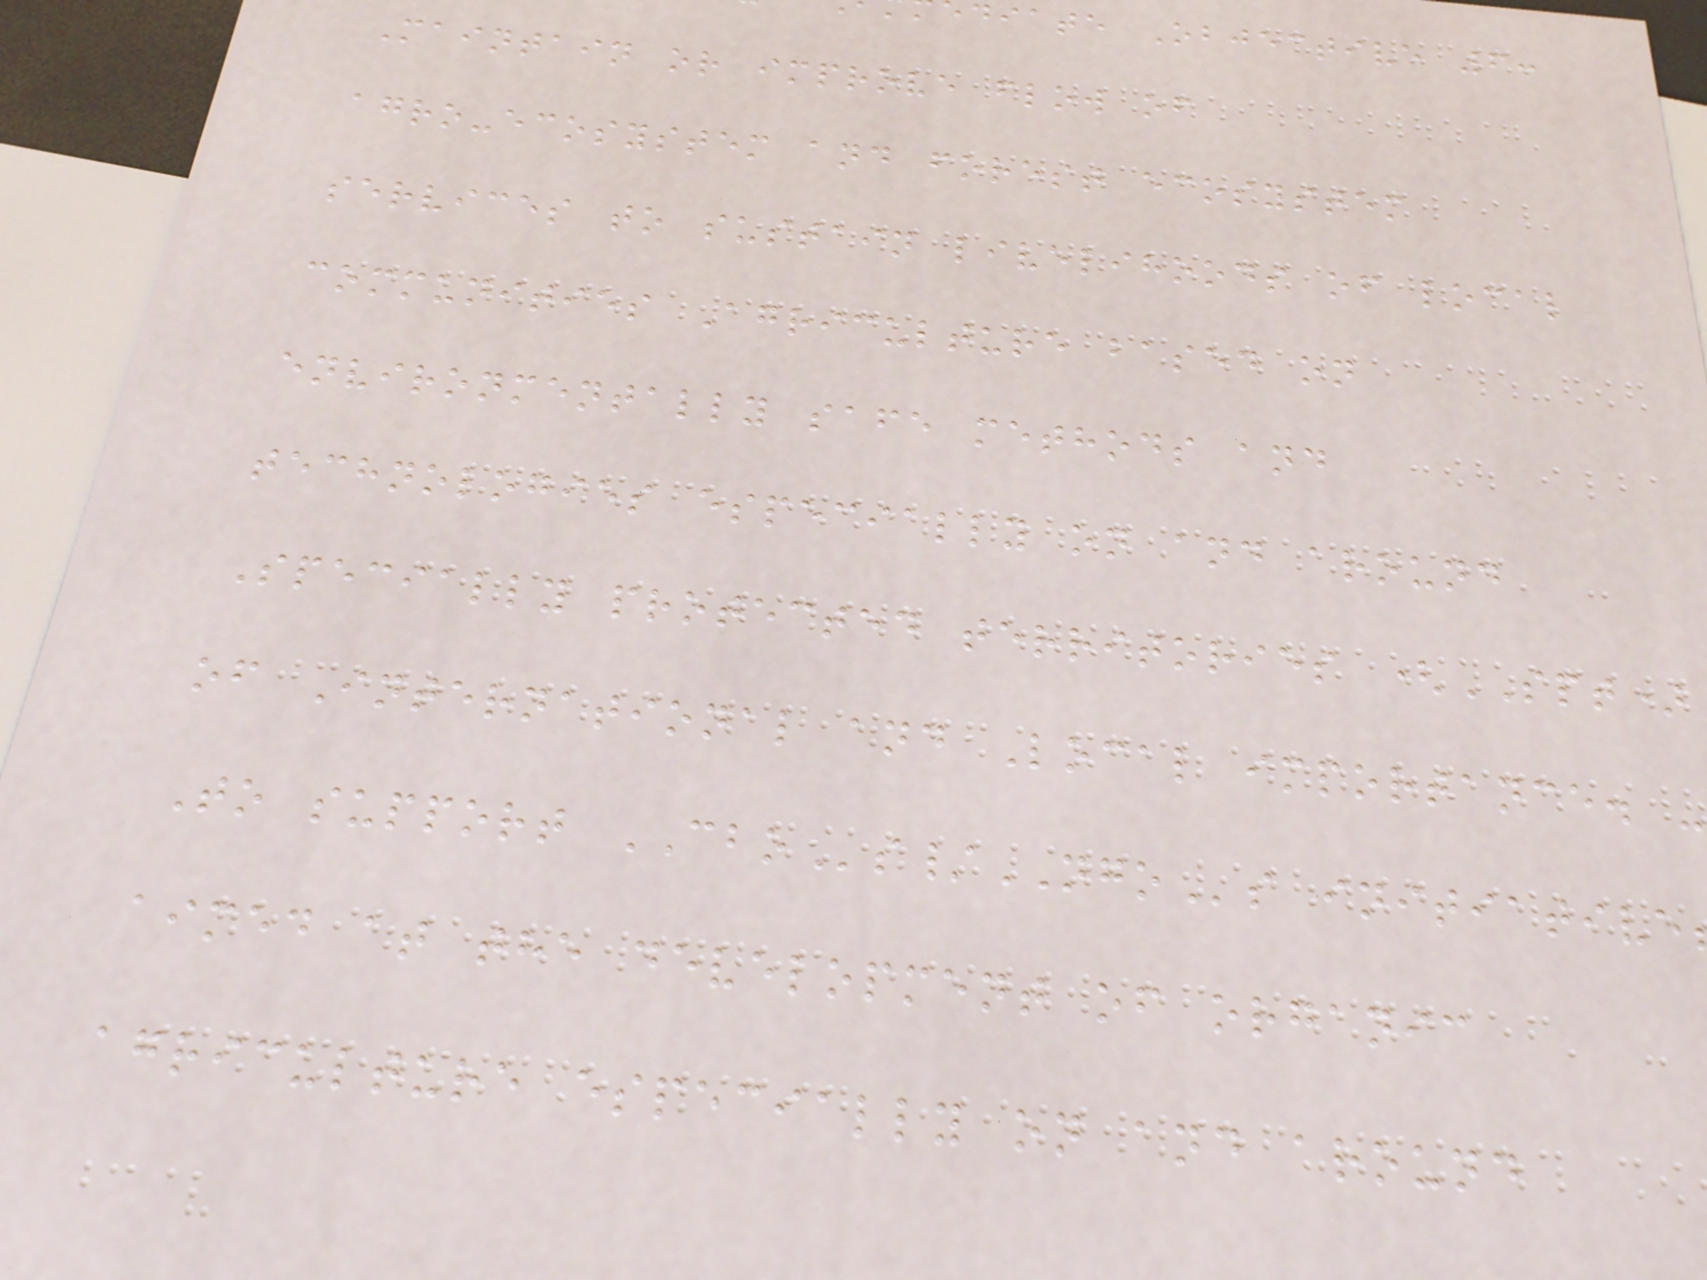diate Objective 6:
Maintain or improve flow of
agro-ecosystem and forest ecosystem
services to sustain livelihoods of local
communities Agriculture based on
environmentally safe methods and
technologies especially on and around
Specially protected territories (SPT)
of International and Local importance. -
To support CBOs/NGOs initiative
aimed at the development of organic
agriculture especially on and around
